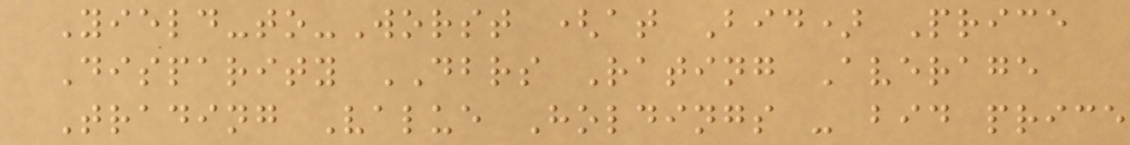Yield-to-Worst (at Bid) Price
Disparity DBRS Rating Average
Trading Value Holdings - bid price
